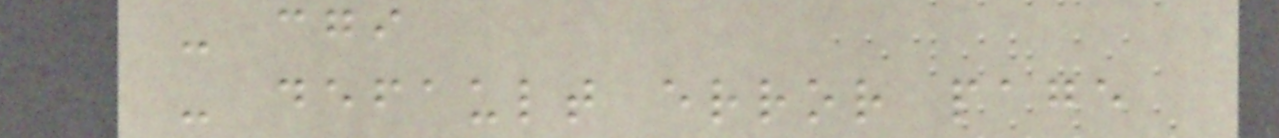- cgi
- default error page
